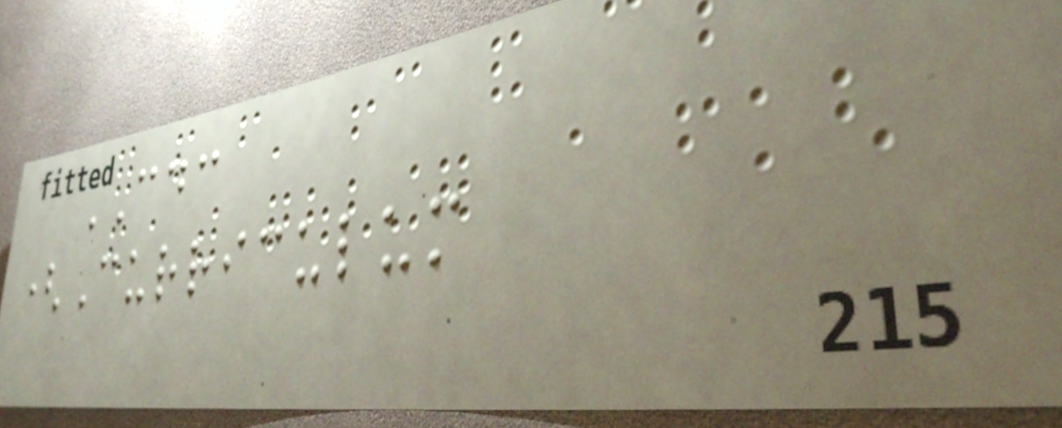CDC
(Curriculum
